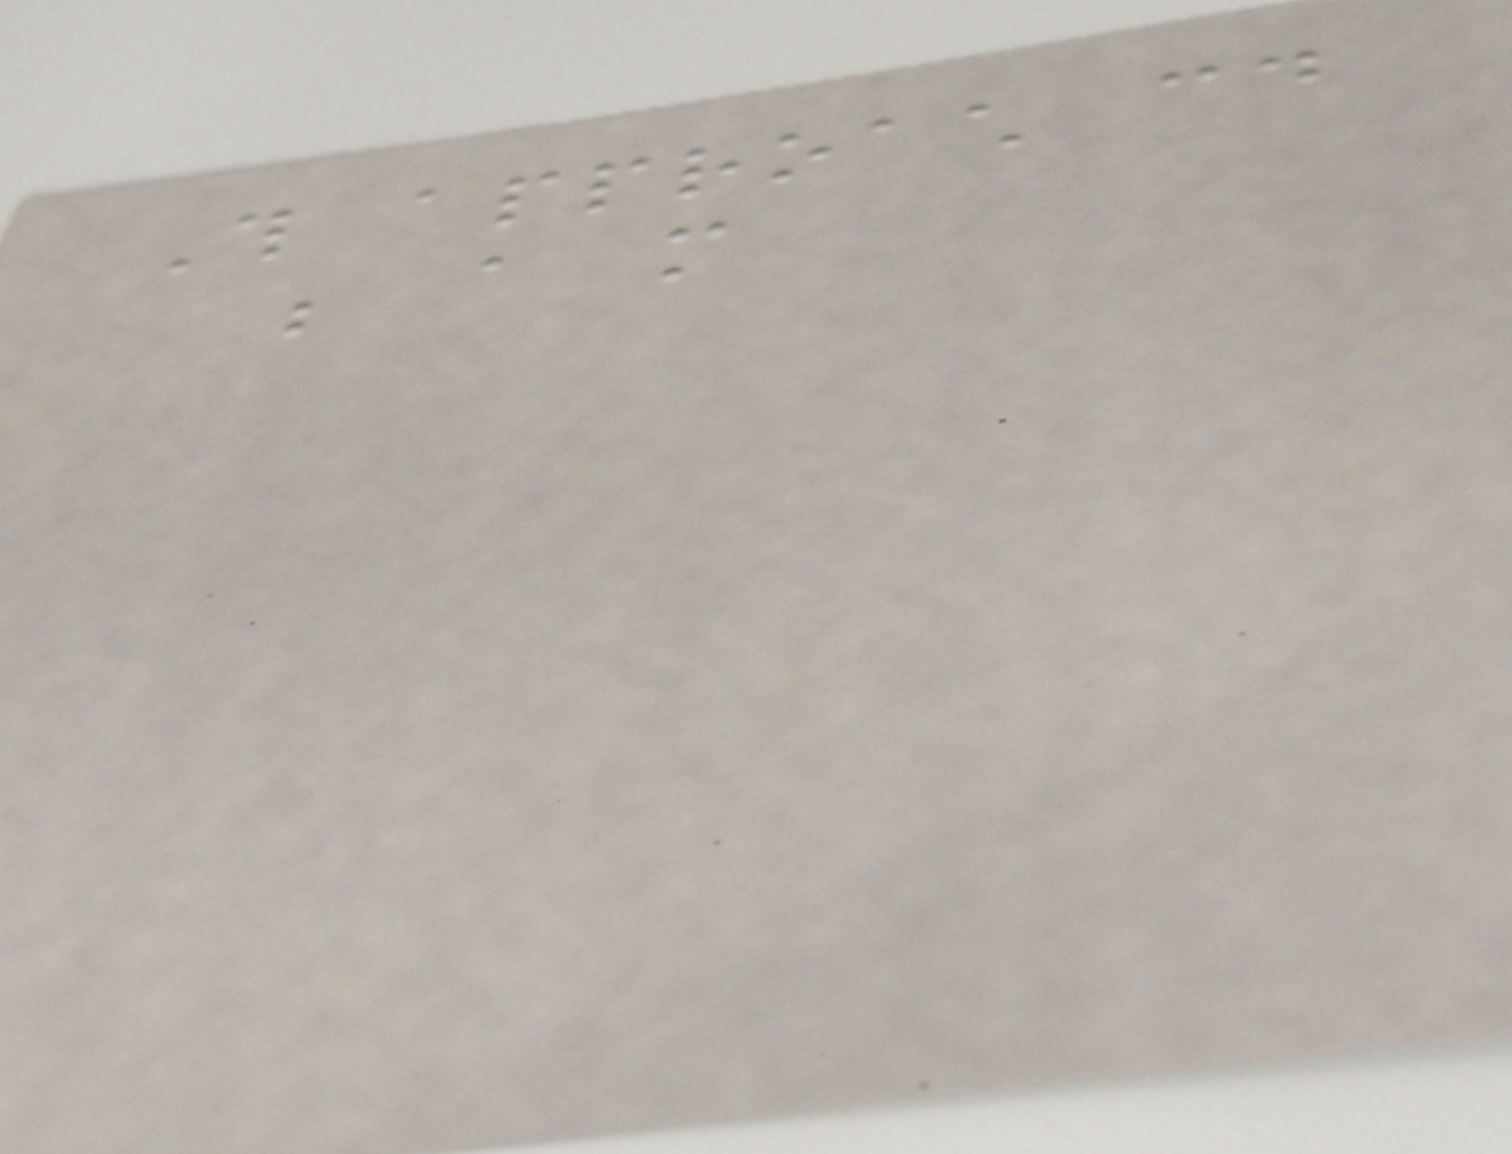This approach could
be a more
